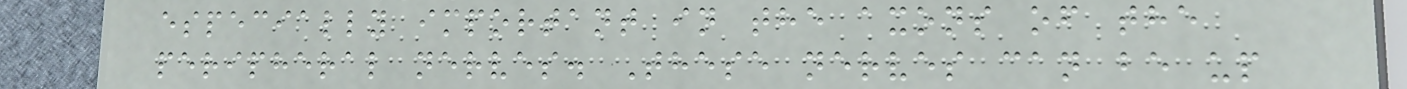especially important in the axons of the
peripheral nerves. These nerves can be up
